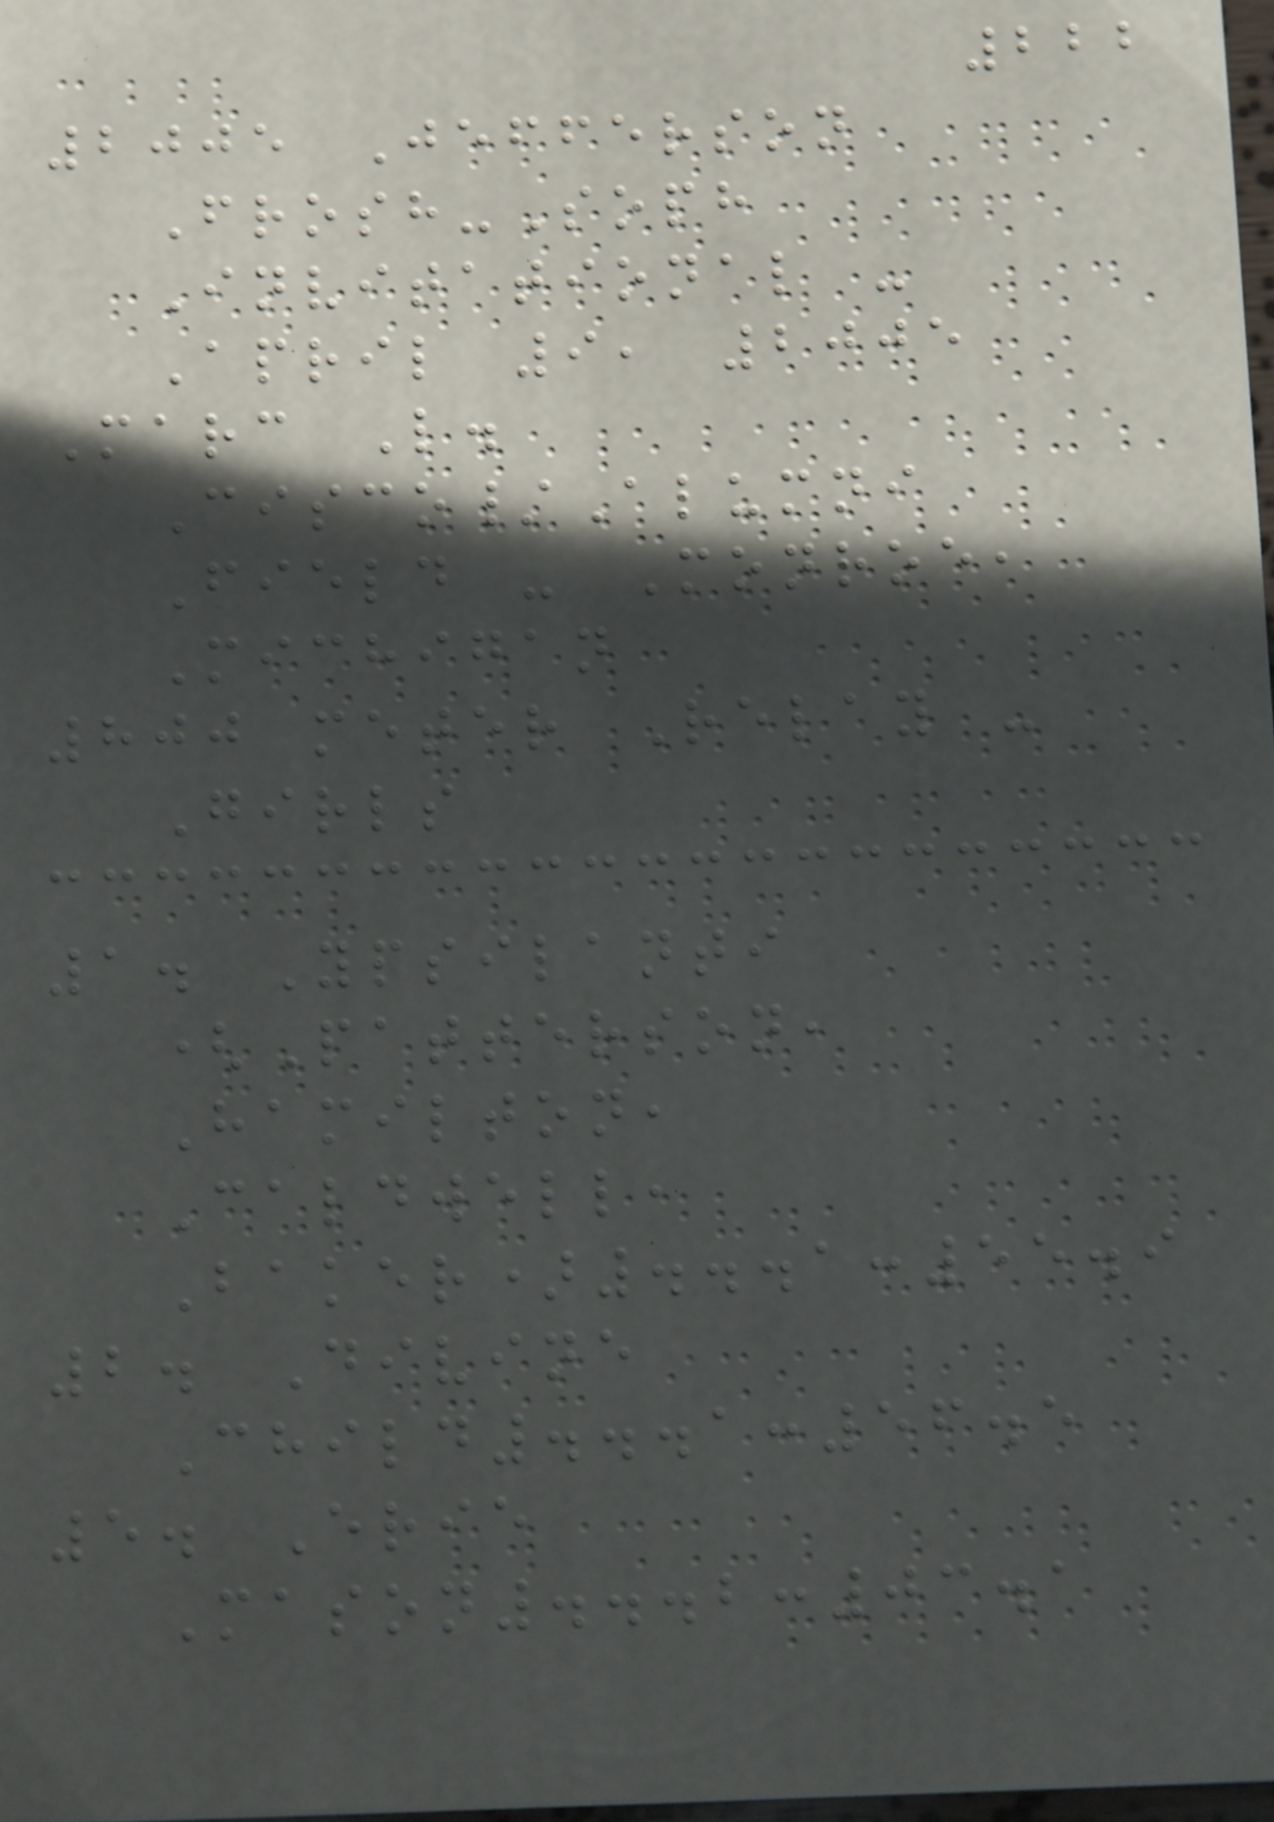222
2005 Jefferson
Frosh-Soph
Invitational -
April 9, 2005
Marc L.
Cisco/Alumni
Field - Monroe,
Michigan
800 meter Relay -
Girls
1. Ypsilanti
(Patterson,
Hamilton,
Caldwell,
Baker)...1:55.9
2. Divine
Child...1:56.5
5. Erie
Mason...2:03.1
